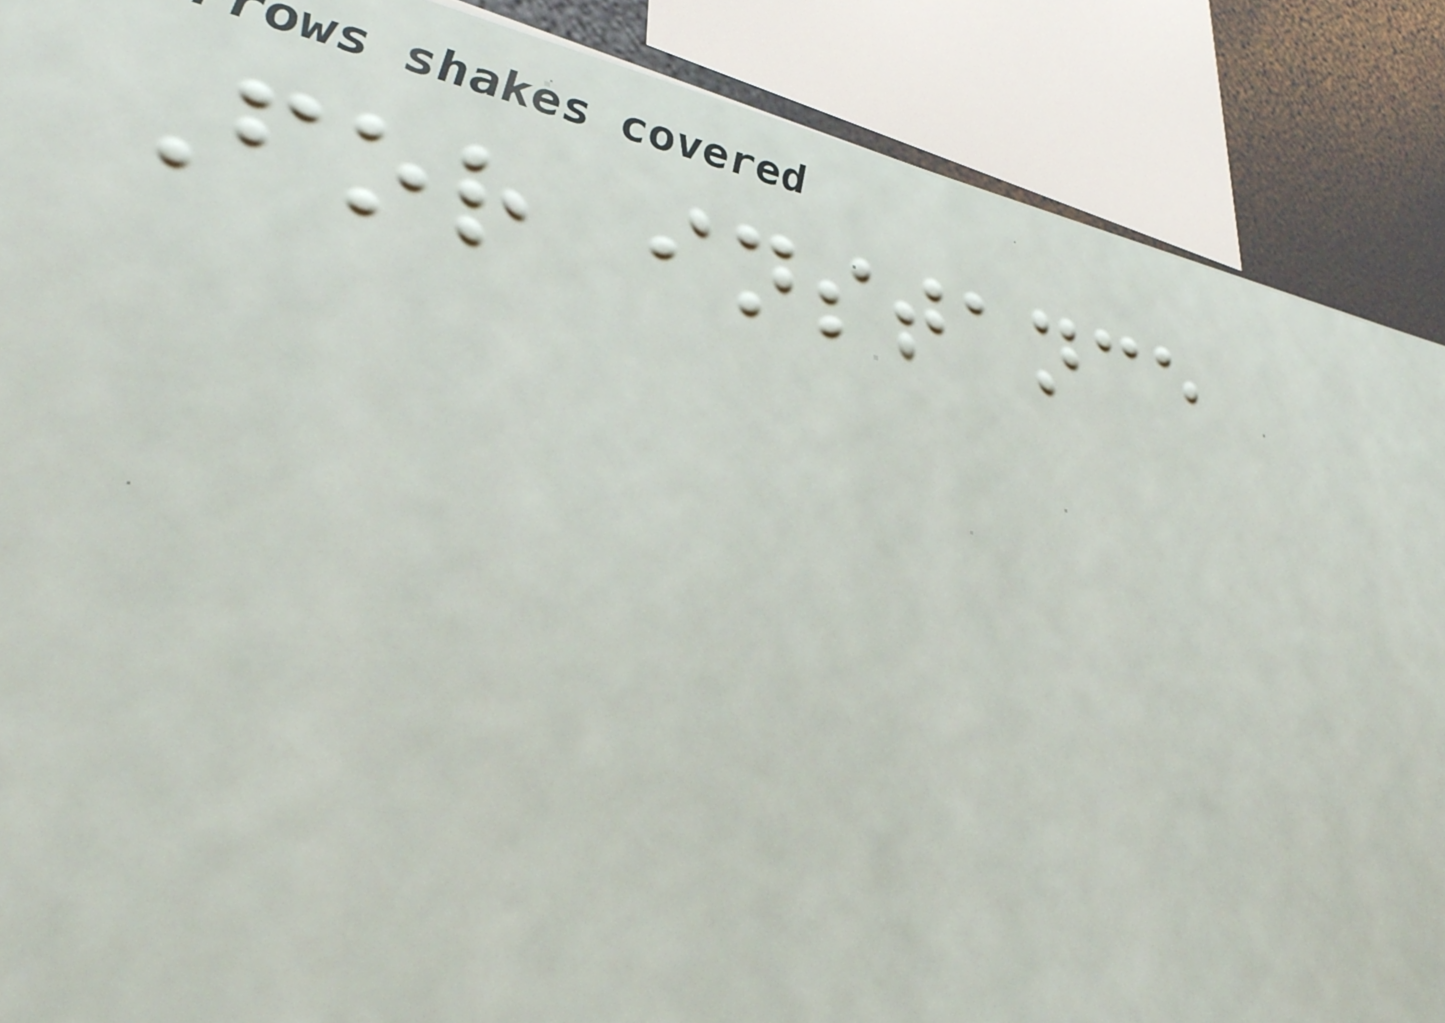For instance
